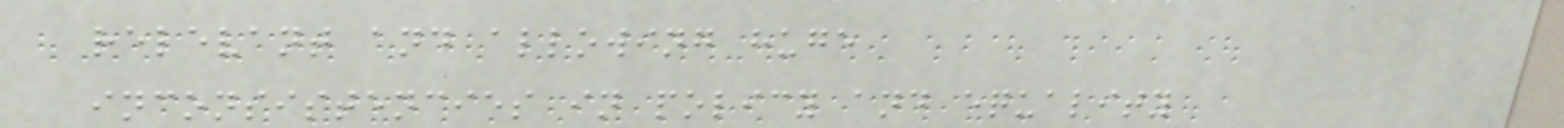relevant and allowing huge
inconsistencies in policy and equality
